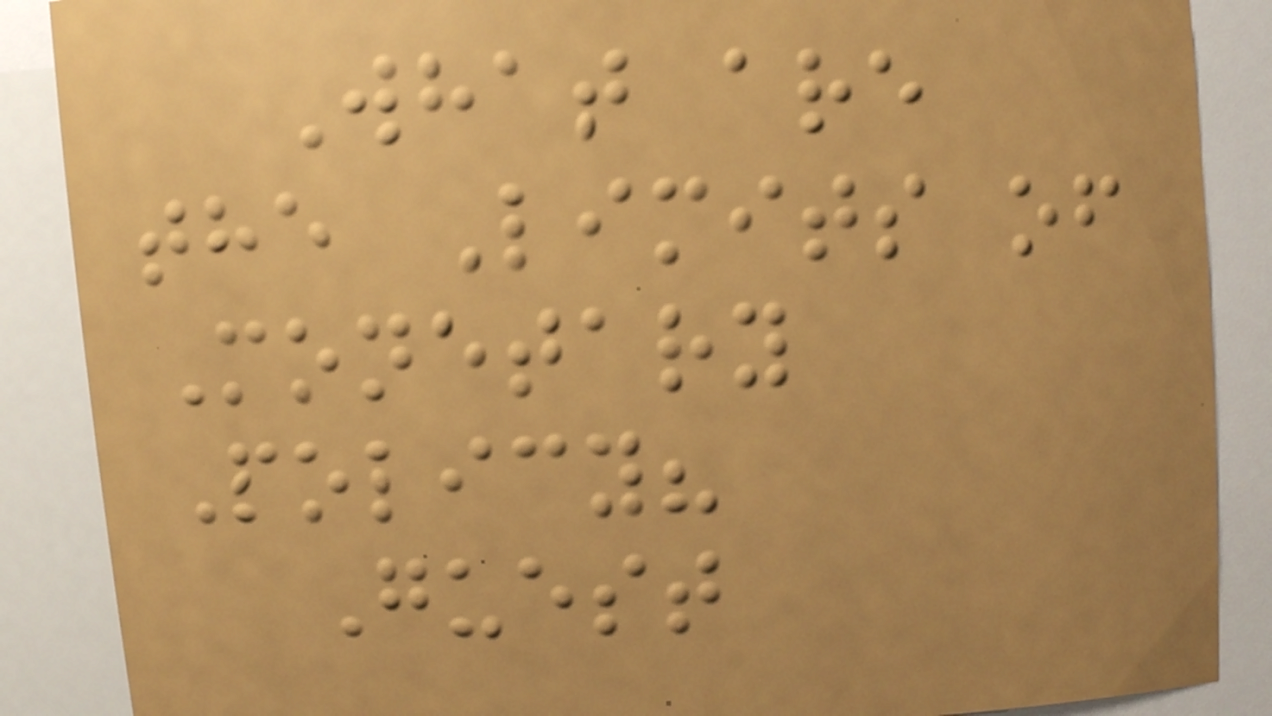What are
the Limits of
Monetary
Policy?
Guest
